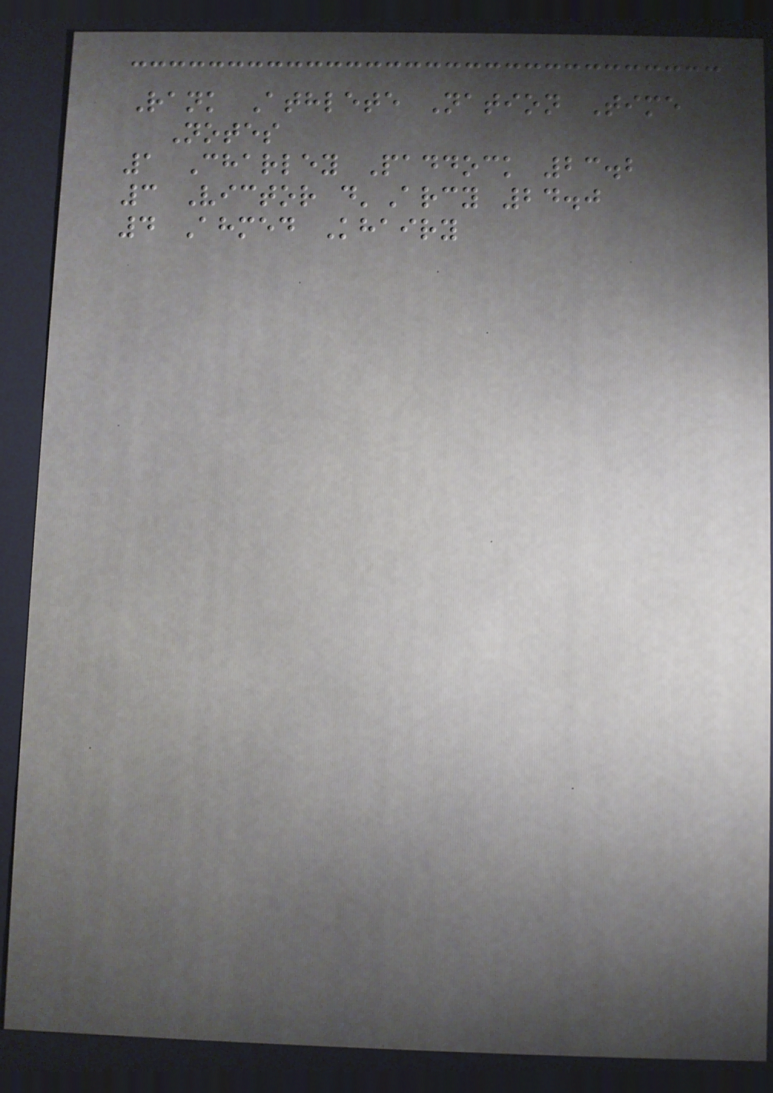Rank Athlete Nation Time
Notes
1 Charley Paddock 23.2
3 Victor d'Arcy 24.0
4 Ahmed Khairy
